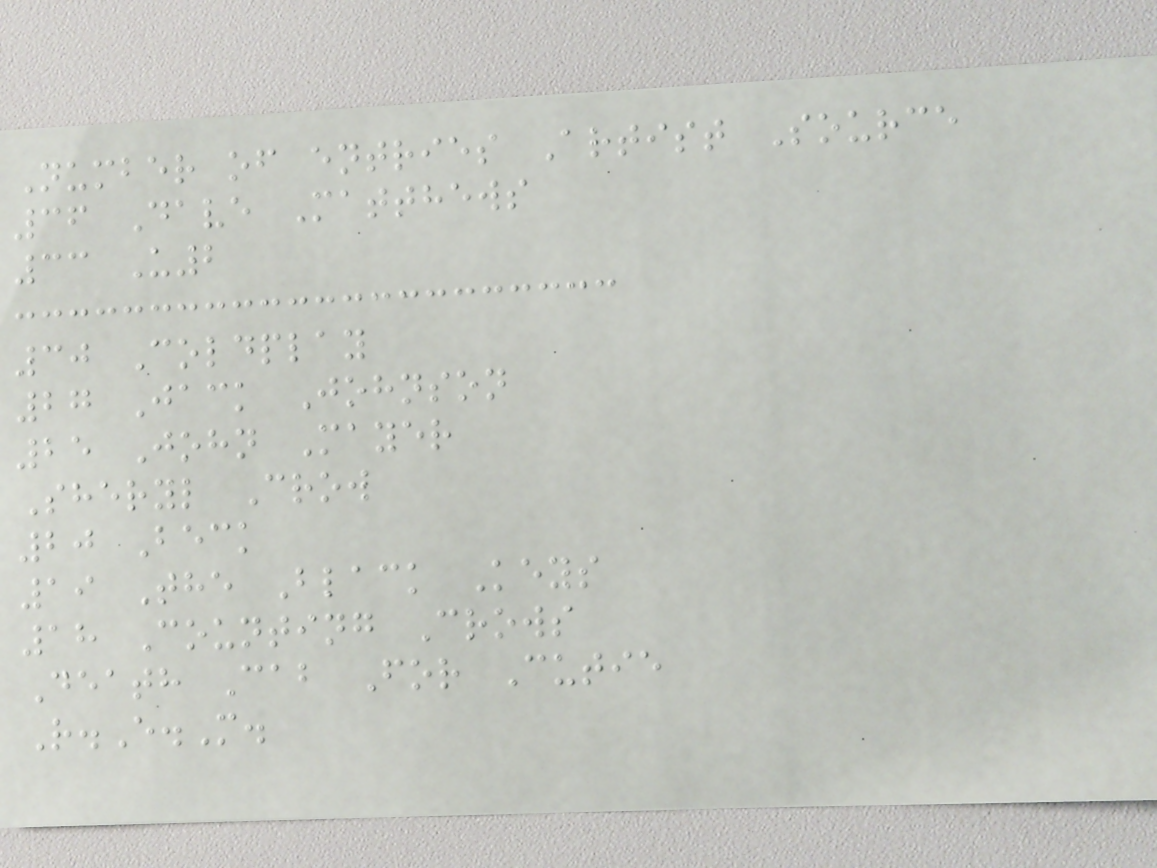Number of entries Artist Source
36 Dave Matthews
33 U2
30 Coldplay
27 Jack Johnson
25 John Mayer
Sheryl Crow
20 Beck
19 The Black Keys
18 Counting Crows
Death Cab For Cutie
R.E.M.
